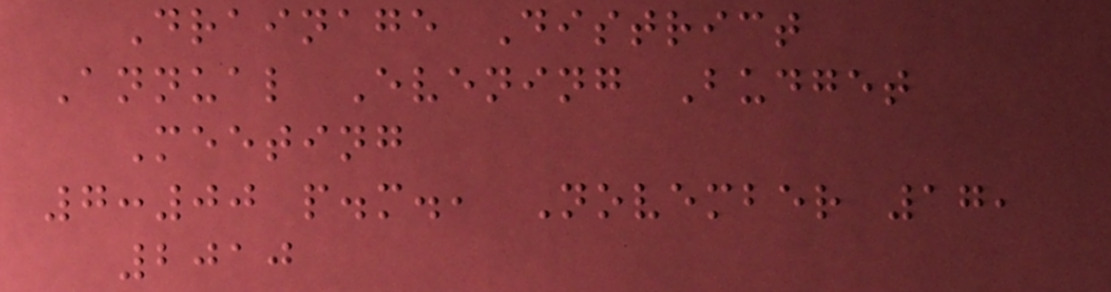Drainage District
Annual Evening Budget
Meeting
7:00 p.m., November 17,
2010
